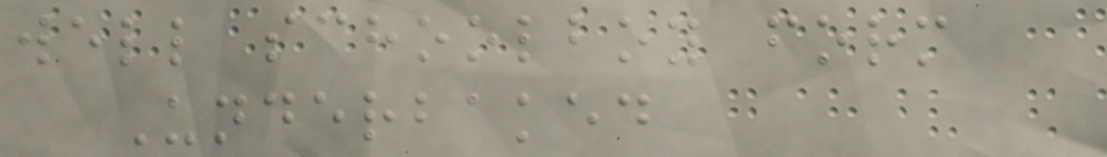well schoolboy form
Underbaked
